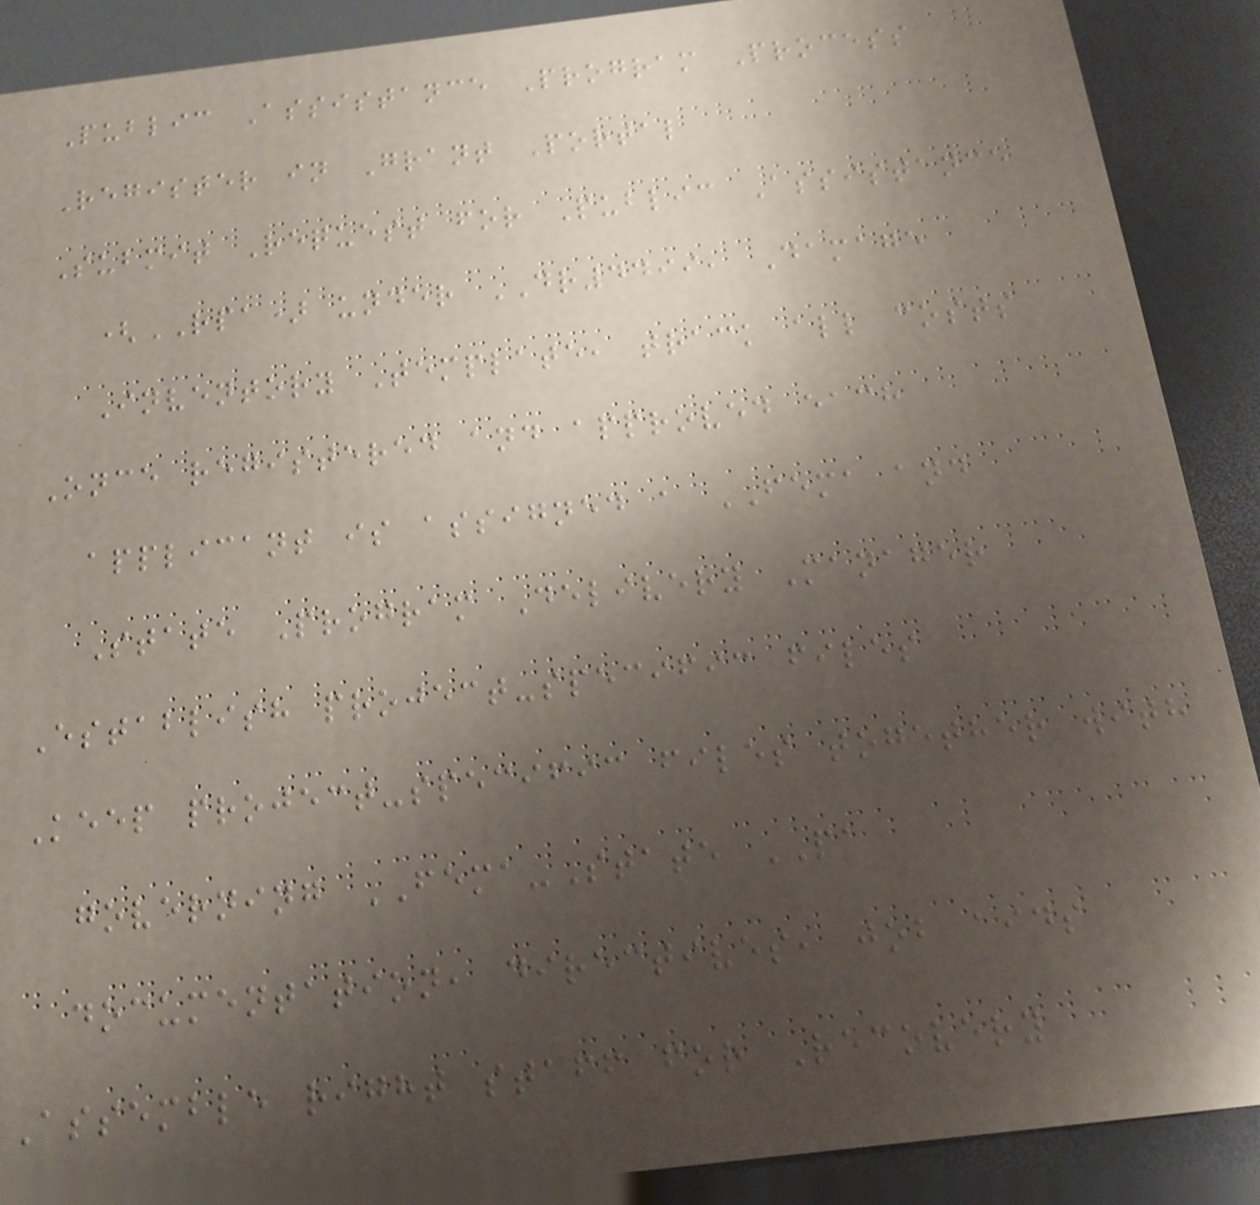Public Assistance Program Process
Register in Grant Portal
Submit Request for Public Assistance
(RPA) under DR4499, Damage
Inventory Template, track all costs
Once registered and approved each
applicant is assigned a FEMA and
State Program Delivery Manager
Establish project-specific files
Keep project-specific files together with
governing FEMA-State PA
documentation, directives, job aids
Assemble right staff for Recovery
